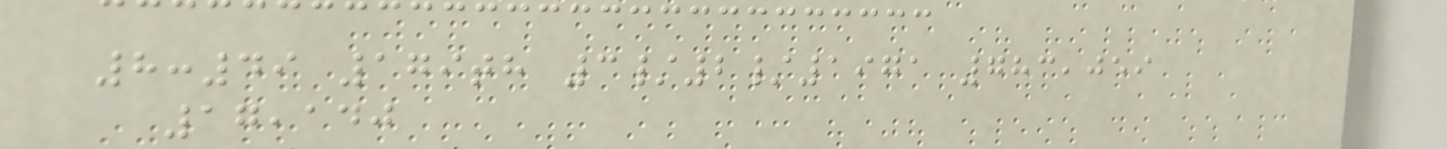8:49 179th 3/2/1971 783,059
17,140
